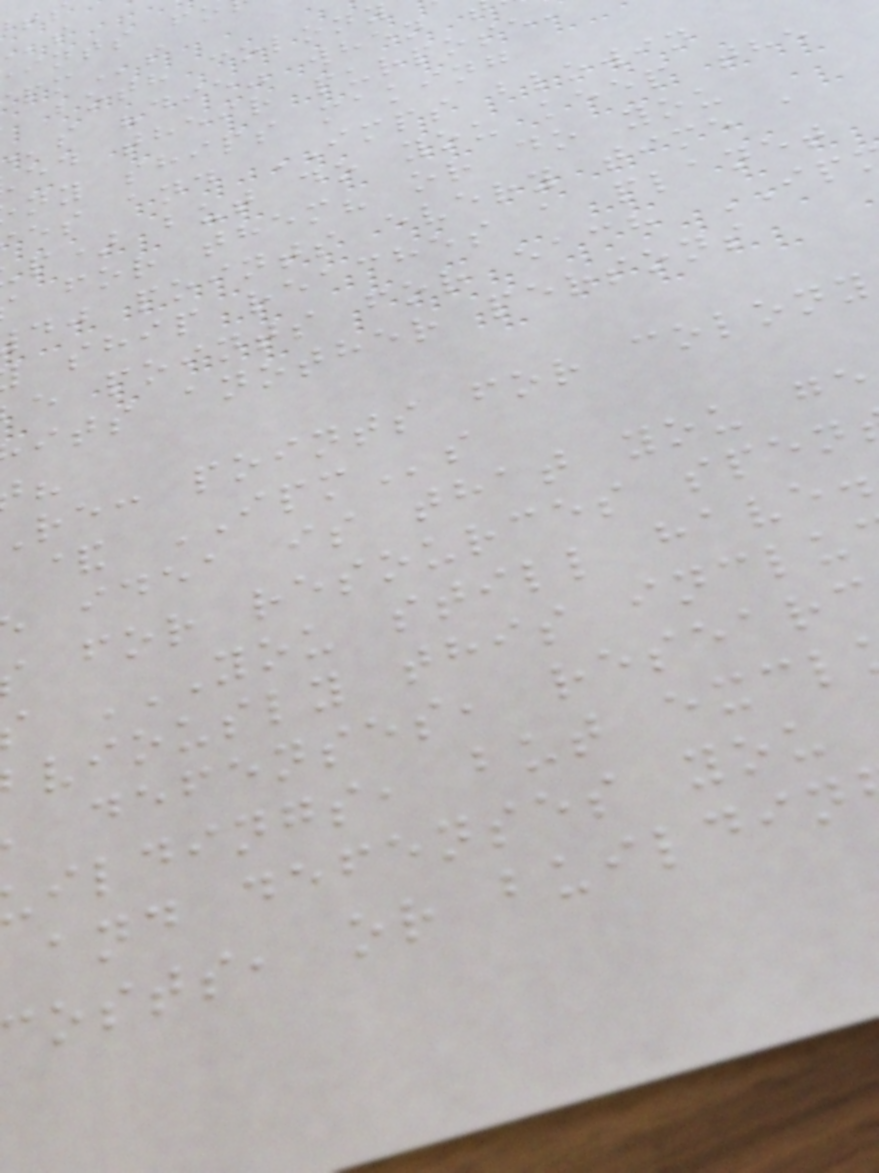both colony
s "die" when
ed their purpose,
ny ships making
es and IMPS blowin
p) but do you keep the
for them? or do you
dj points every time a
ship reaches a planet
e points for each IP
its another persons
re: points for colony
& IPMs
idea is that you ge
for resources spen
viously this inclu
defenses, researc
ildings, but excl
and defenses you
osts, or buildin
